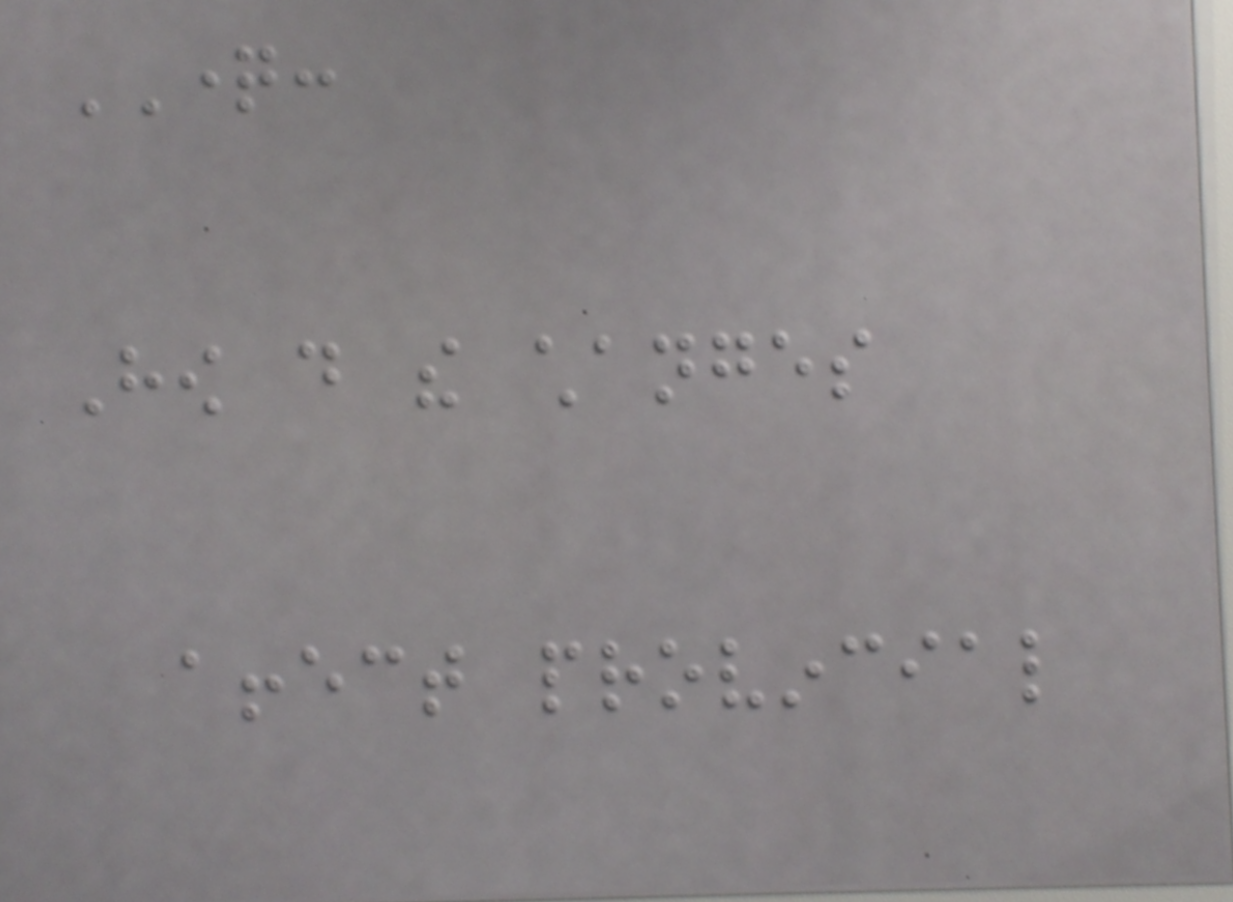QUESTION:
How do the changes
affect provincial
